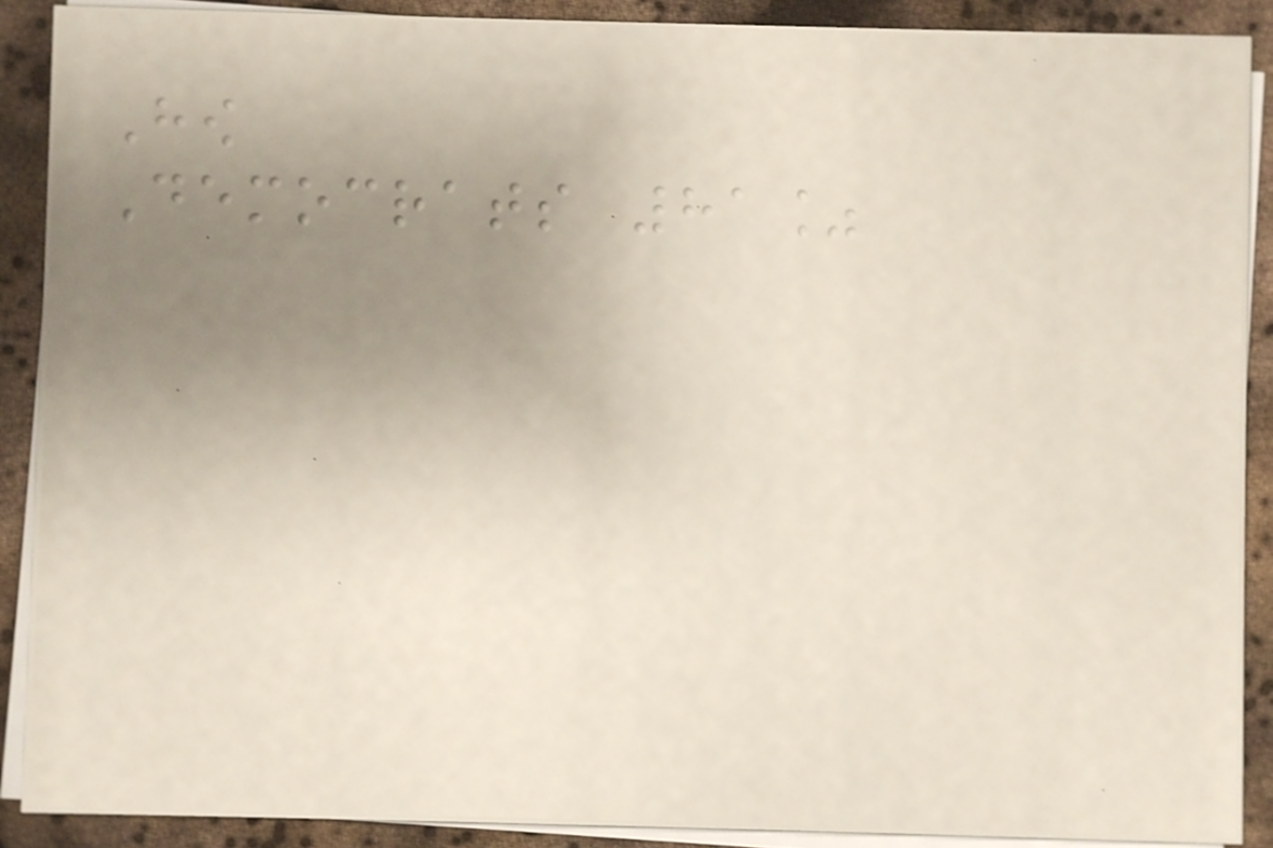How
Democrats 81%
